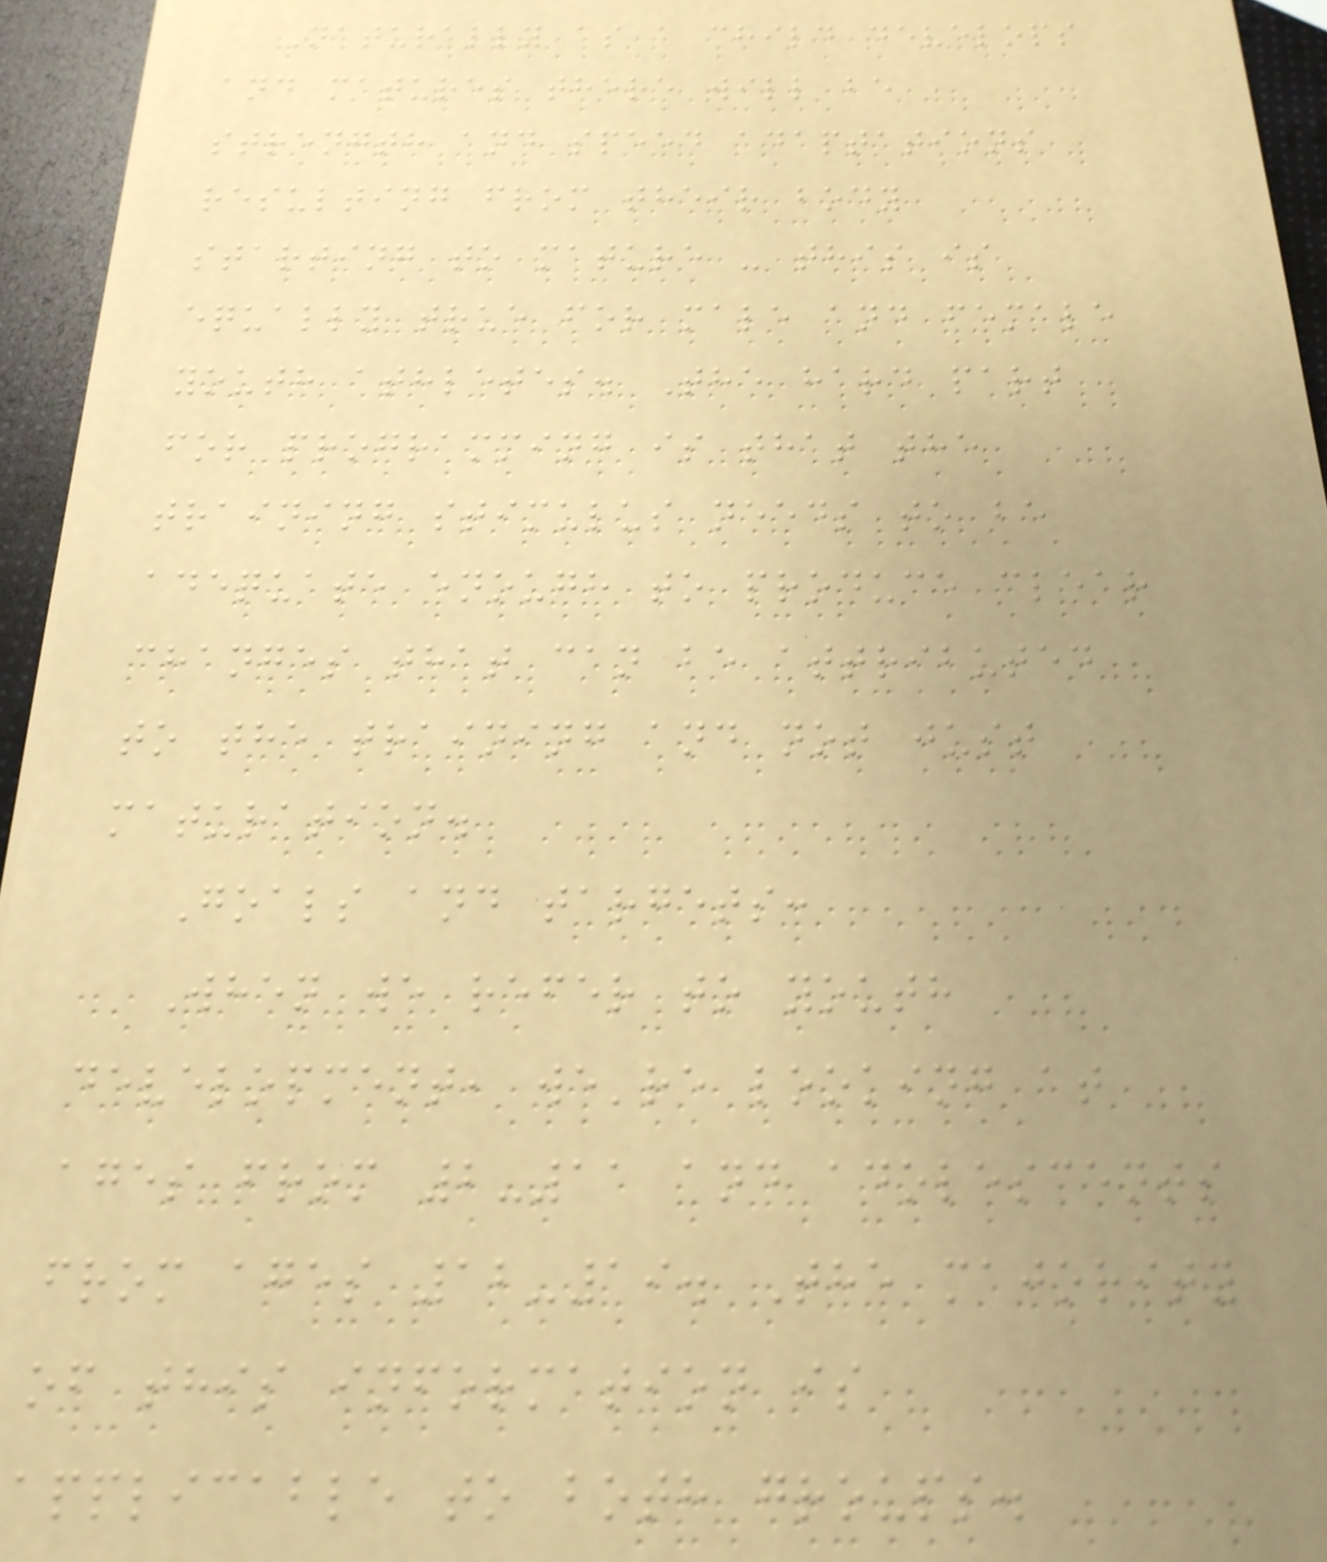Naturally as a child develops
and matures there will be
strength and speed adaptations
resulting from their body
starting to mature - this is
equally true for male and female
youth athletes. The hard part
for programming is that the
training stimulus needs to be
adequate enough to produce clear
changes that can be attributed
to the training and not just
maturation.
Goals and targets:
When we refer to youth
development, we're looking at
ages from 2-11 and adolescents
from ages 12-19. The majority
of this information is
applicable to both groups.
